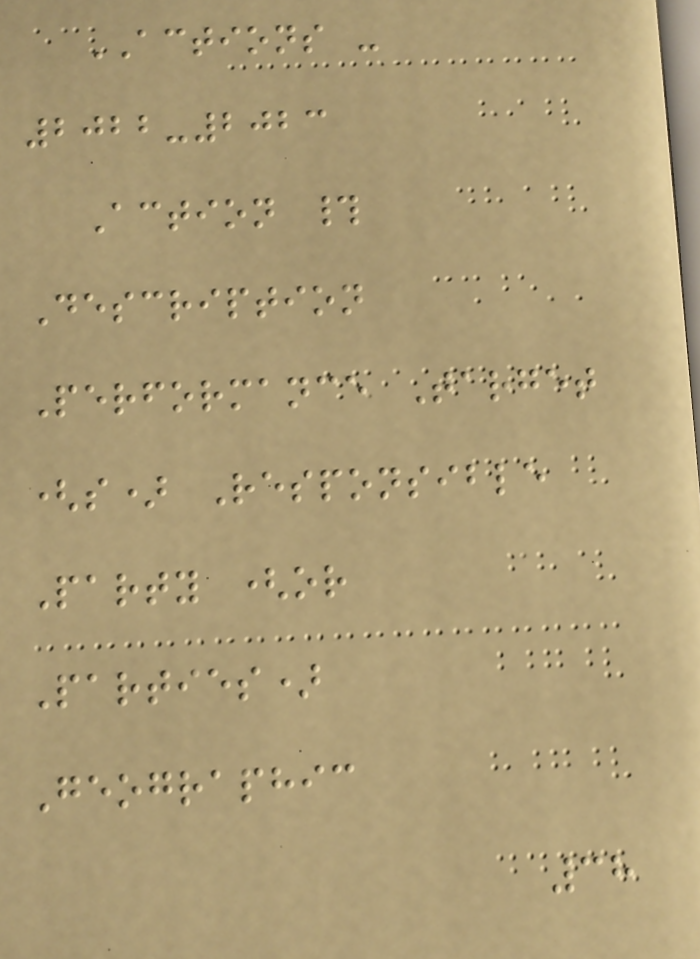ACTIONS -
2022-2023
Action #
Description
Performance Target
(s) Responsible
Party (or
Parties)
Geographic
38
